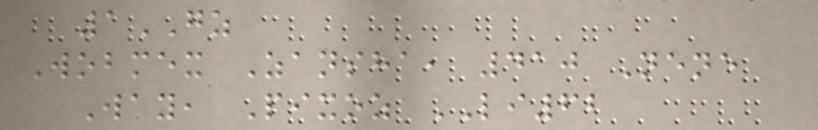1GZ
Wobmex Zansha, 410 Nene
Way, Pixoz LI62
